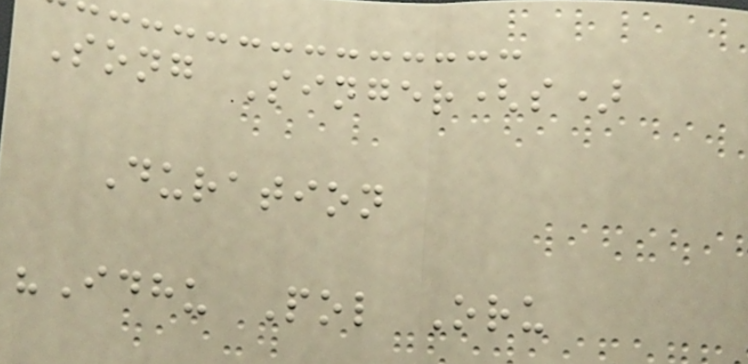Song Singer(s)
Duration
"Idhu Pol Oru
